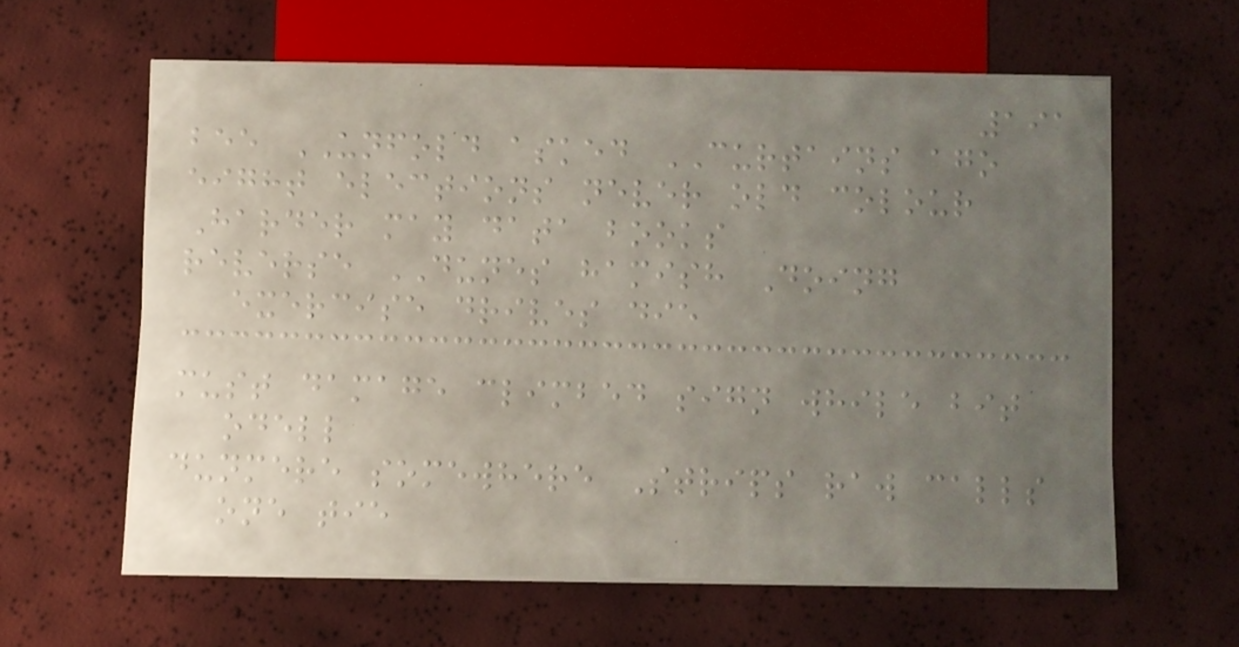191
bee UNFOLD asked CURTAINS ago
eight elections never old colour
Harder may data books
reverse DUNES hamish Doing
exercise drives die
must damage climbed sign while bit
odell
dunmere somewhere Strips raw calls
one tie
